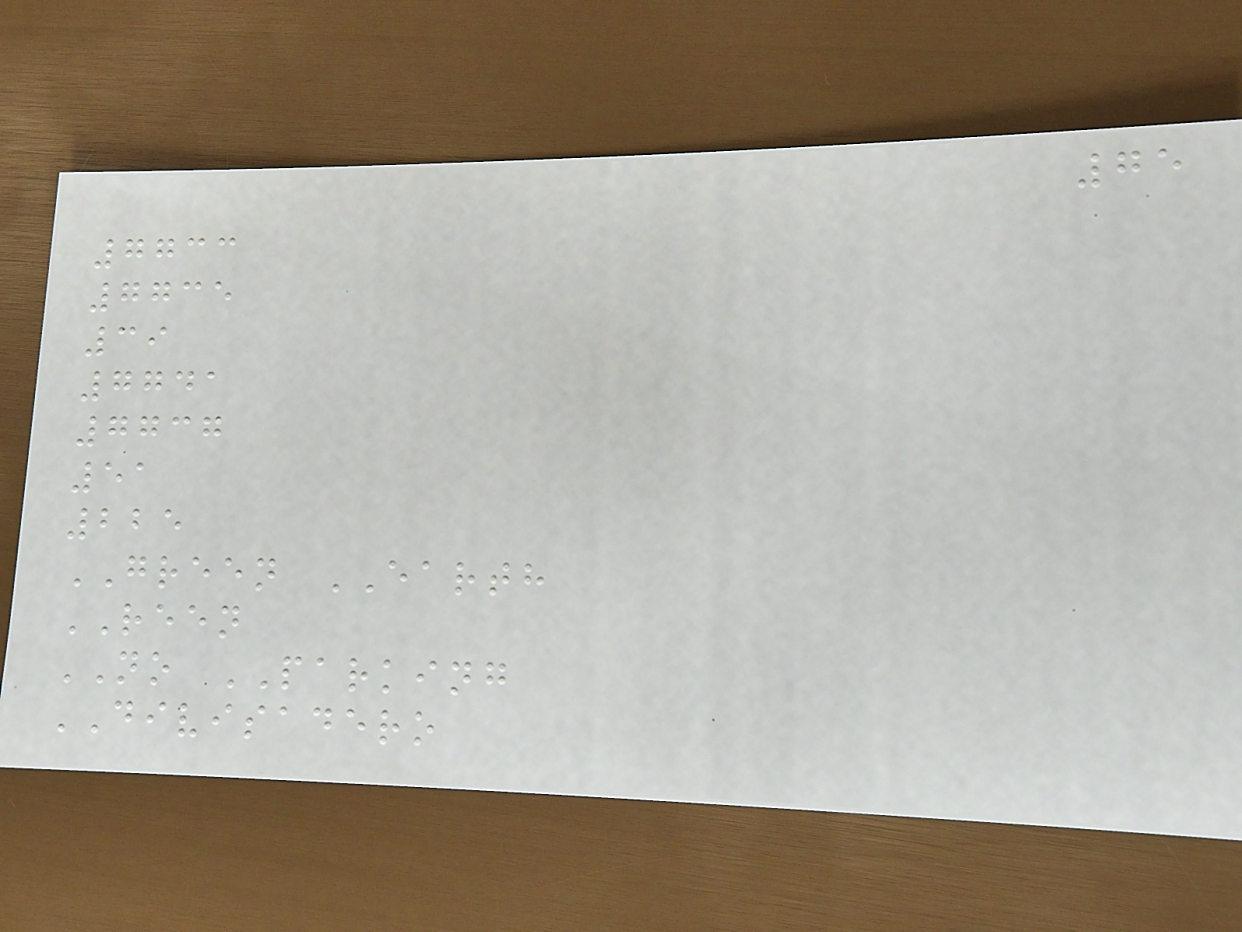75
7733
7735
39
7741
7737
51
225
GREEN EARTH
REEN
NO PARKING
DIVISADERO
